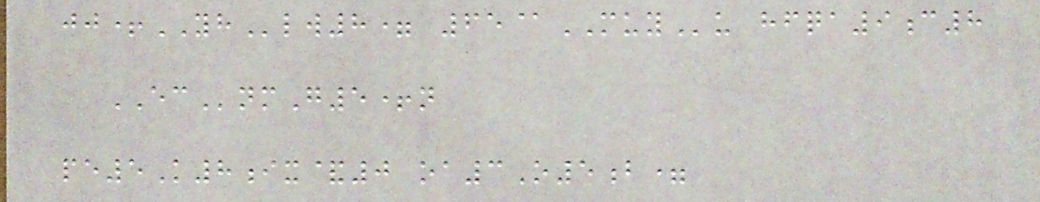jj+YHlw8= 65@MUYu hfqa9c8
ECnmG5+n
pe5K8ix&0 oa3O5b=
